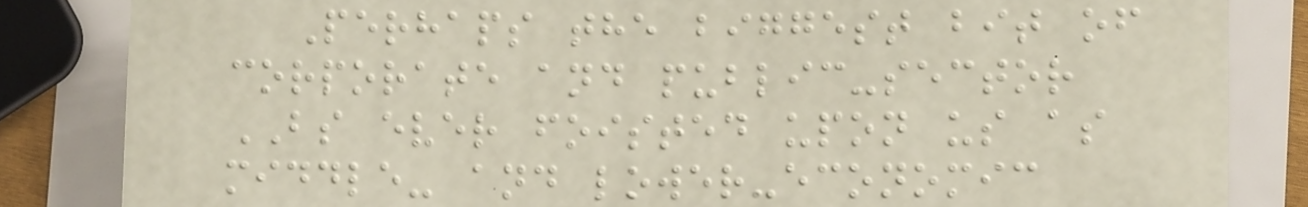Perhaps the biggest bit of
corporate and public-sector
BS ever foisted upon us as
middle- and lower-economic
